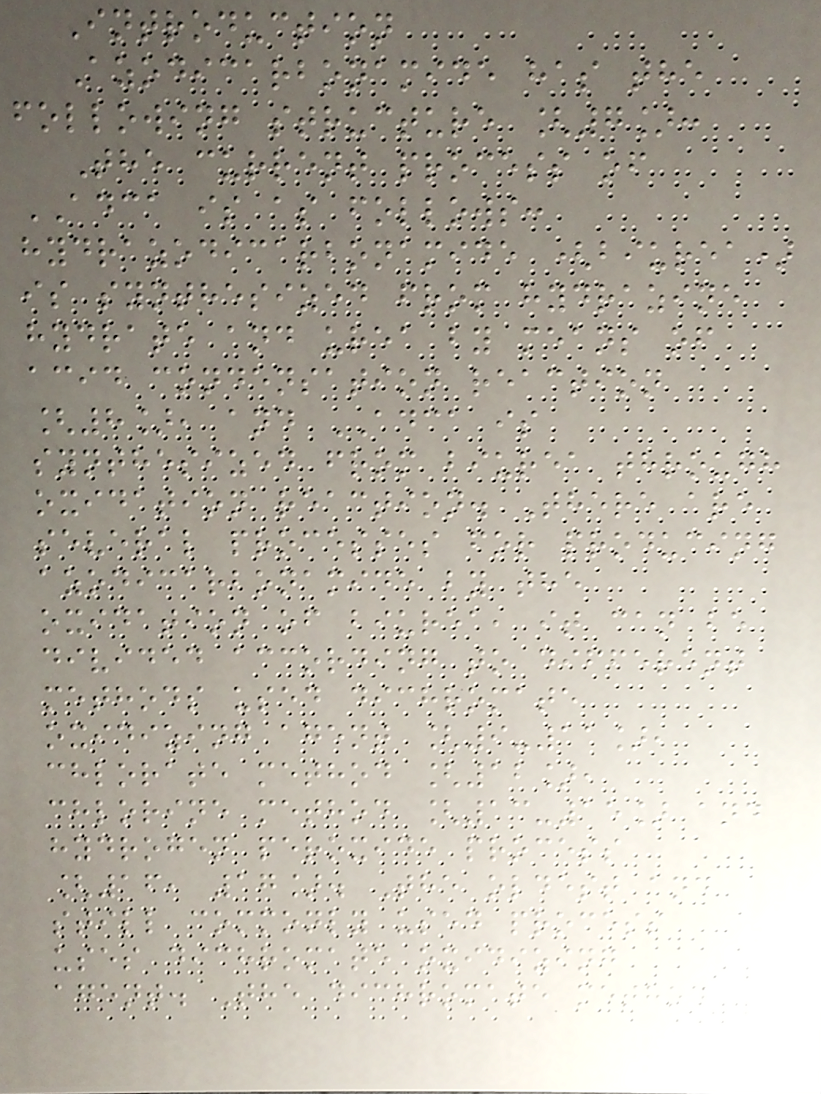Introduction
Azodicarbonamide has the
following structure [7]:
The current process of
ADCA is as follows:
hydrazodicarbonamide (biurea)
is synthesized from hydrazine
hydrate and urea by means of
acid condensation reaction
[8], and ADCA is
synthesized from biurea through
oxidation reaction. There are
several processes for producing
azodicarbonamide by the
oxidation of biurea, it can be
divided according to different
methods used dichromate
oxidizing agent [9-11],
chlorate method [12],
chlorine method [13-15] and
hydrogen peroxide process
[16, 17]. The oldest and
still commonly used process
uses dichromate oxidizing
agent. The dichromate method
